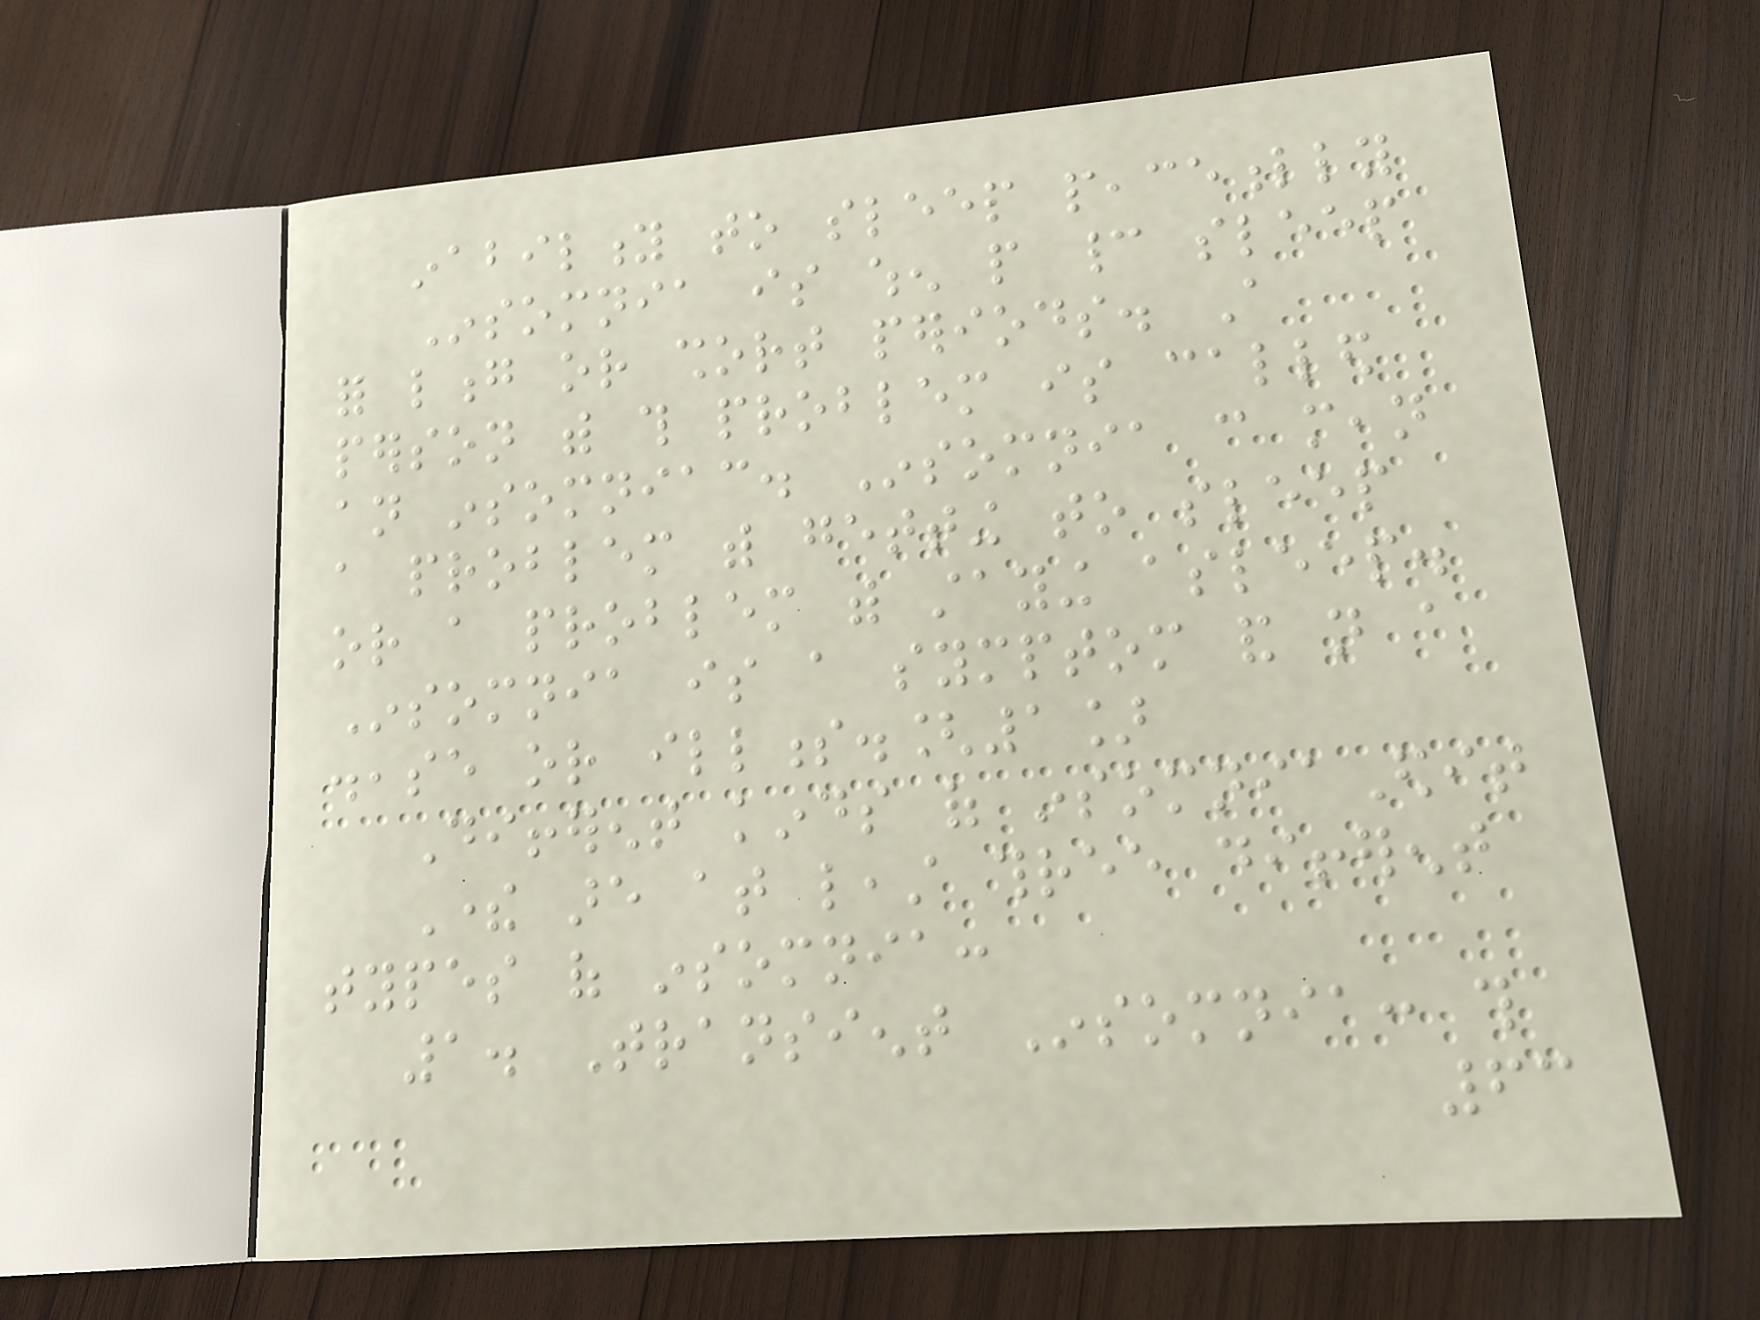inability to sleep peacefully
Insomnia is when people cannot sleep
for long or short periods. A
person with this problem is called
an insomniac. Insomnia can mean
a problem with getting to sleep
or a problem with staying asleep.
Insomnia is a symptom and not a
disease or illness.[1]
Different kinds of insomniaEdit
There are at least three different
types of insomnia:
1. Transient Insomnia: this
63
